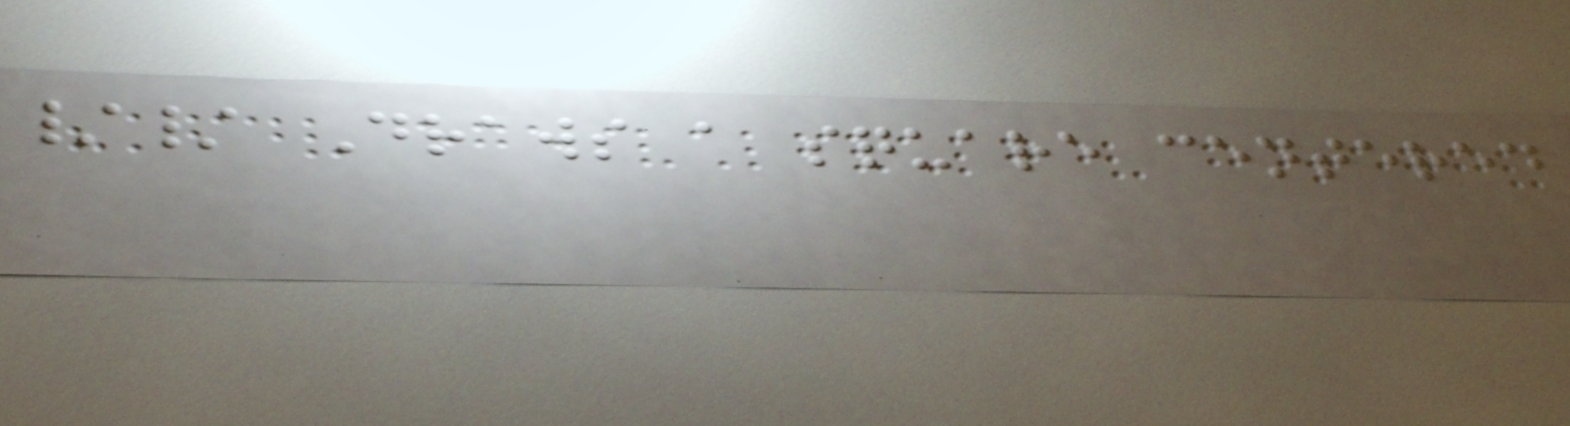// Draws a square centered
